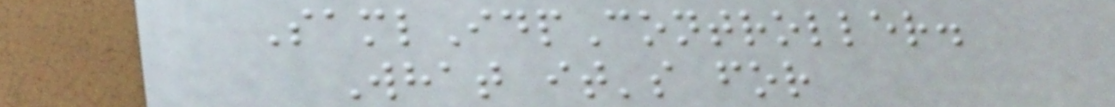SamlIdpController.
What it's for
